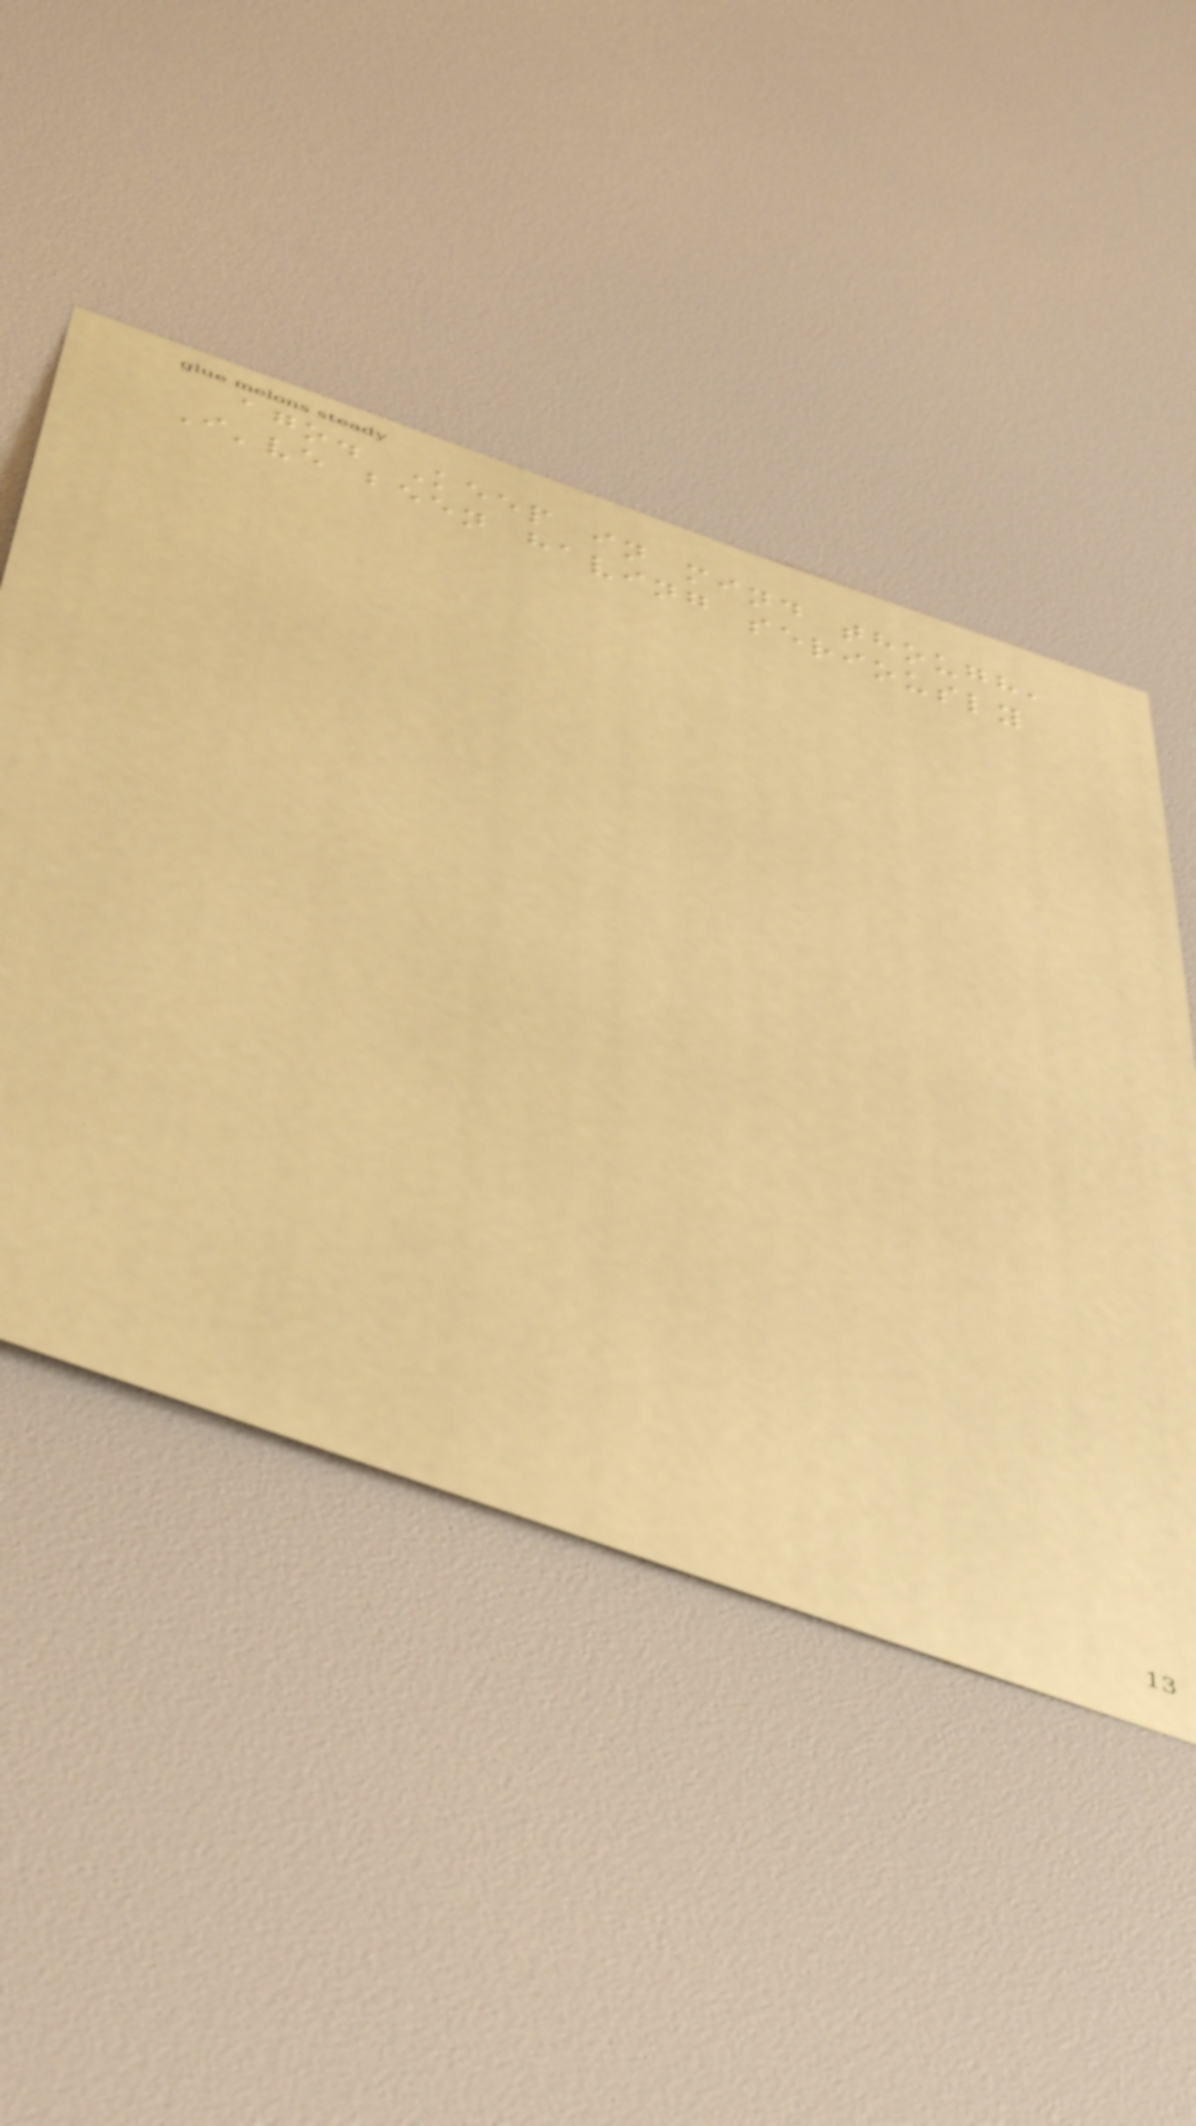ago. Keep in mind though,
I've been having seriously
